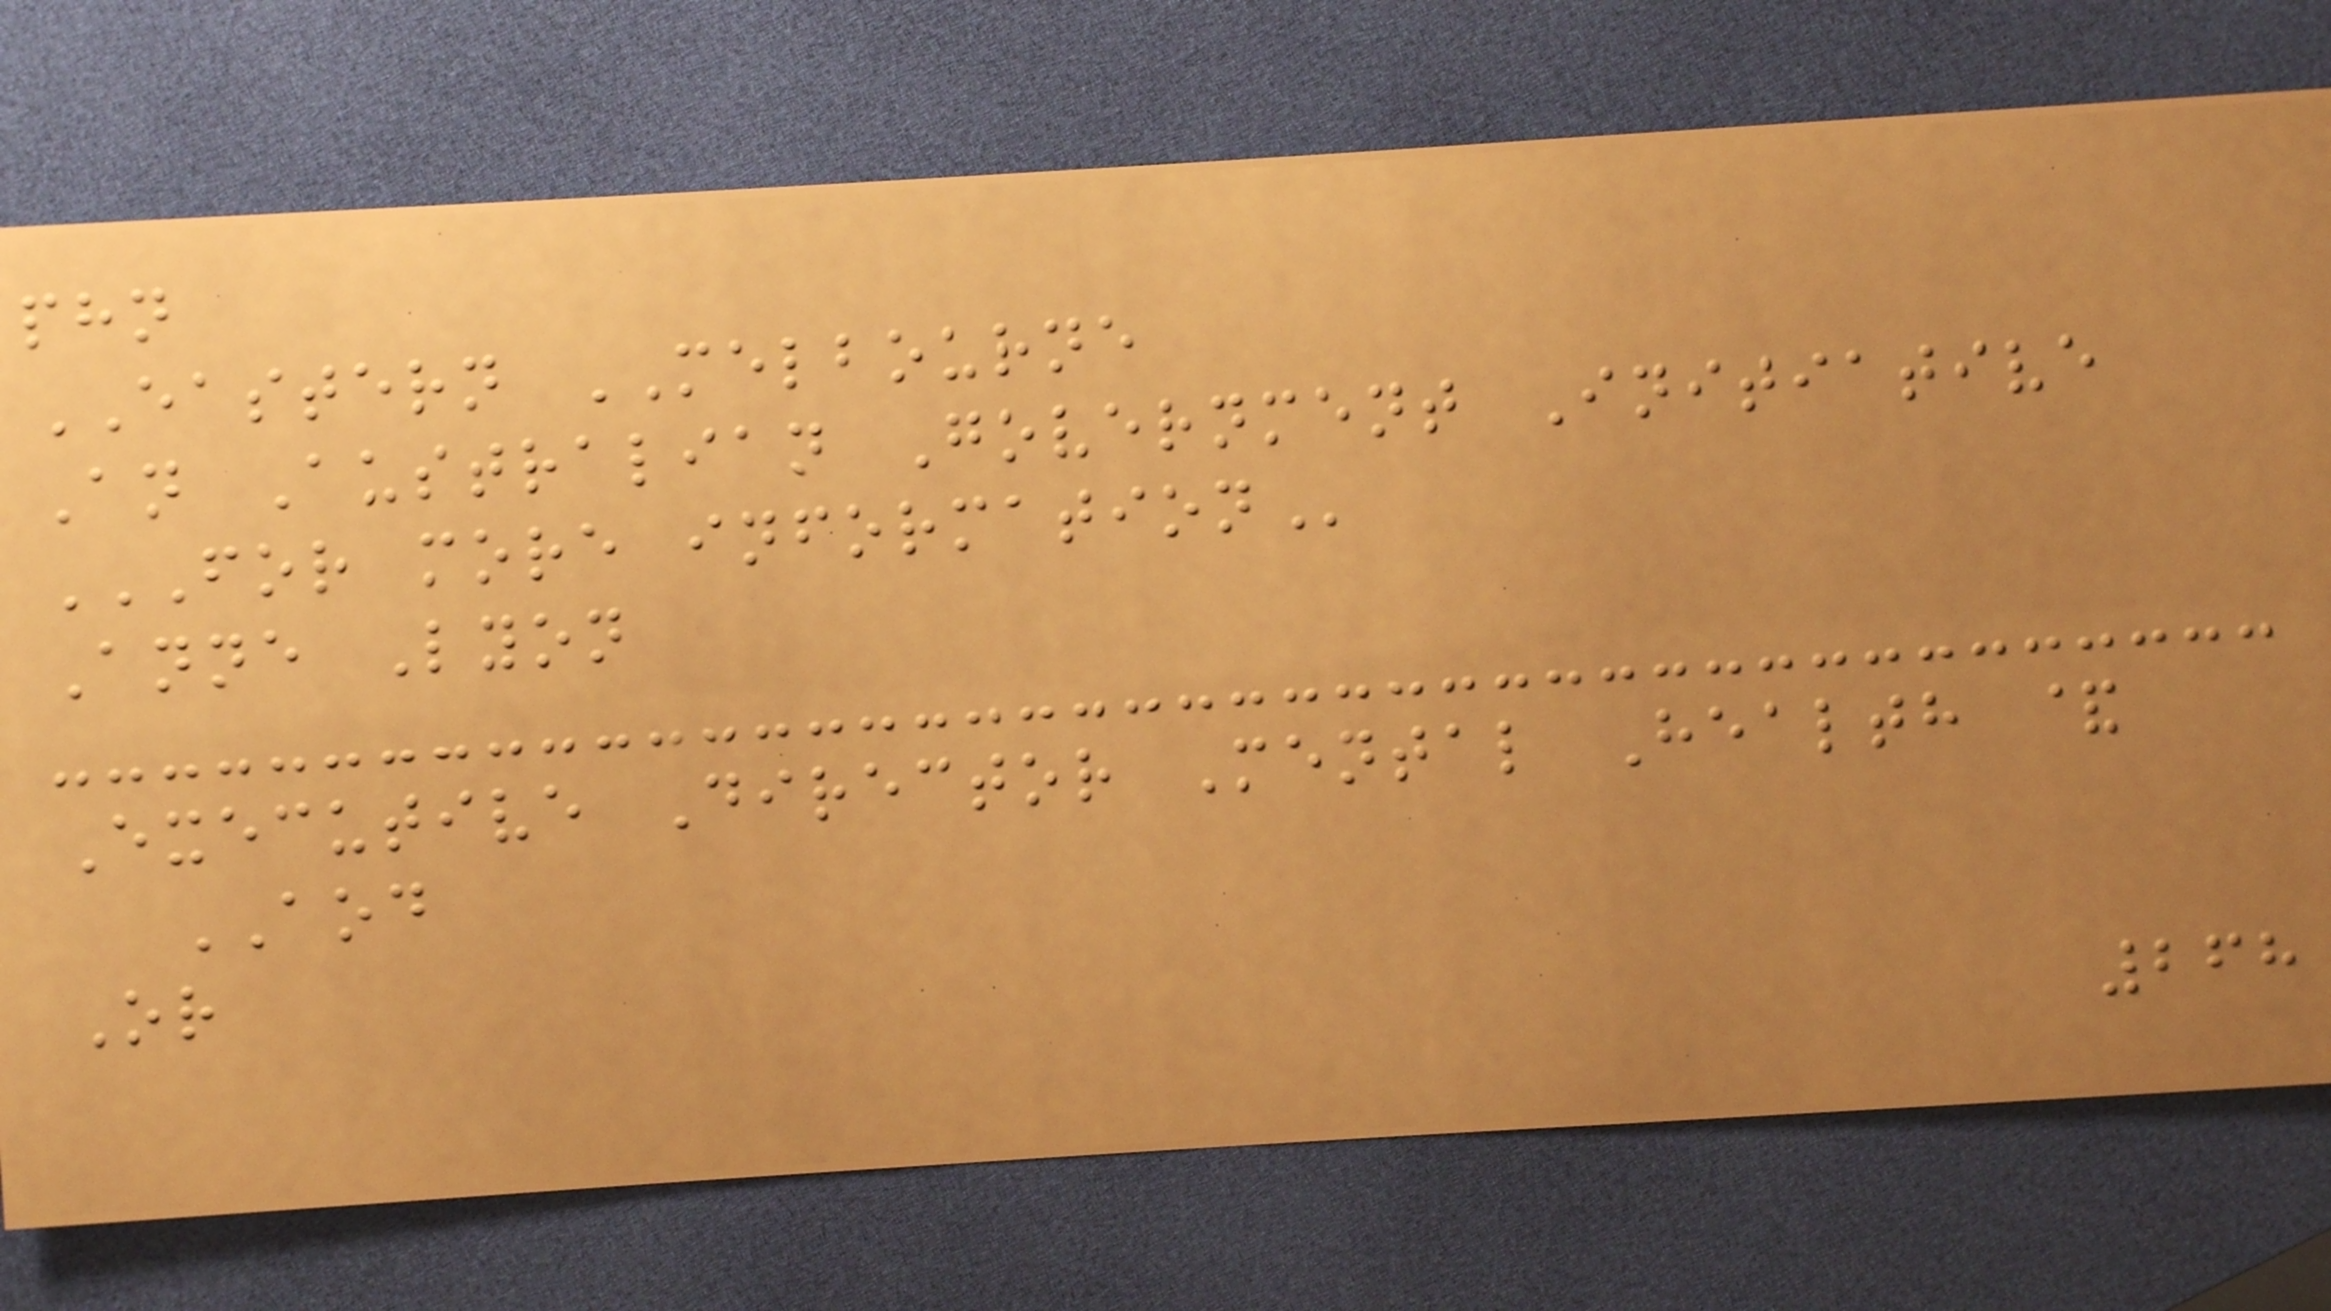phn
EASTERN MELBOURNE
An Australian Government Initiative
FOR MORE INFORMATION
Anne Lyon
Executive Director Mental Health &
AOD
Or
268
